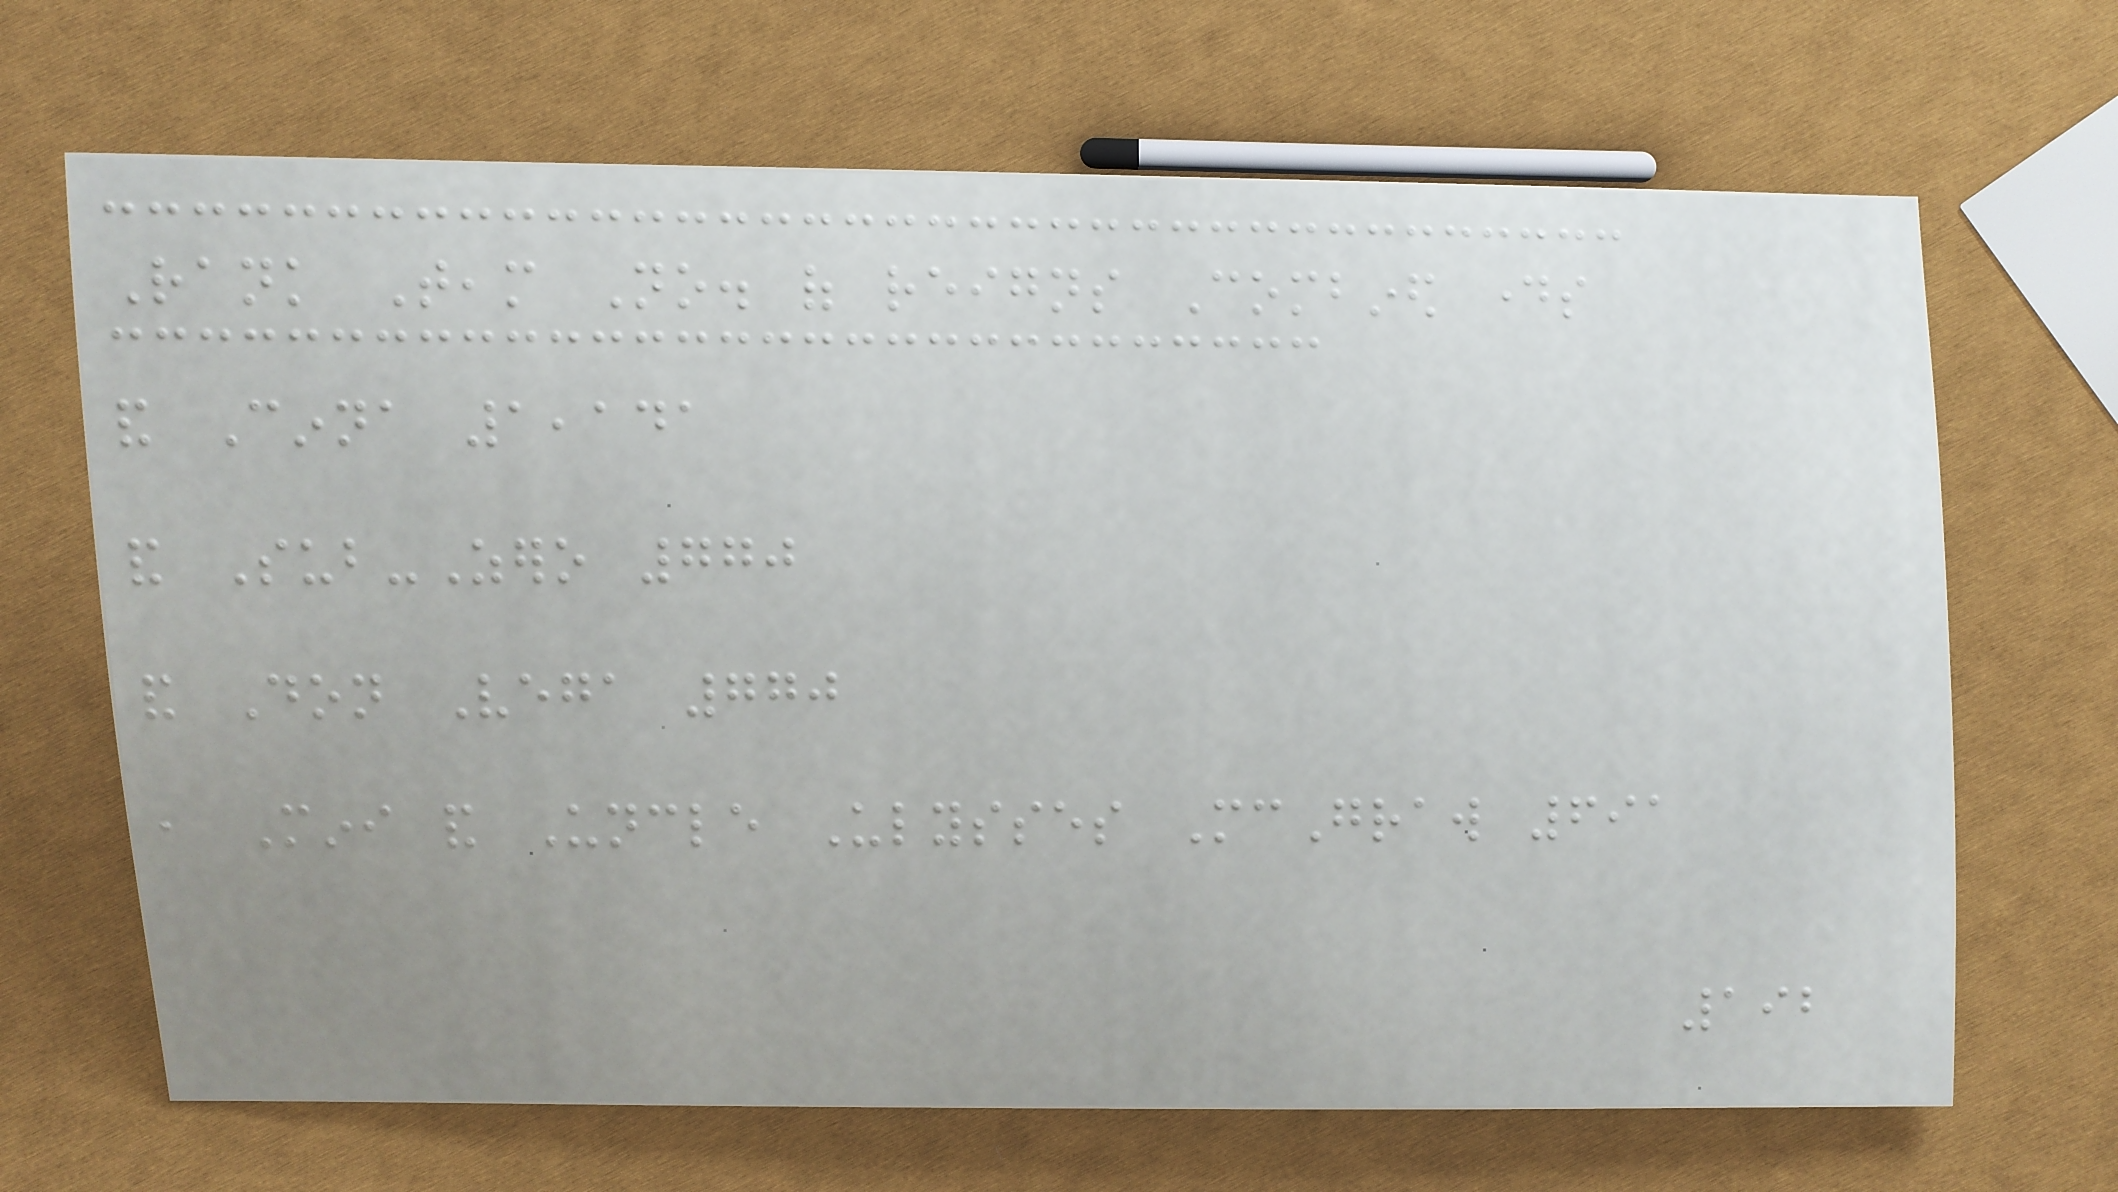Rank Team No. of reigns Combined days
and Cinna 1,141
and Sub-Zero 770
and Don Vega 770
, Mini and Uncle Ulysses McGraw 691
192
